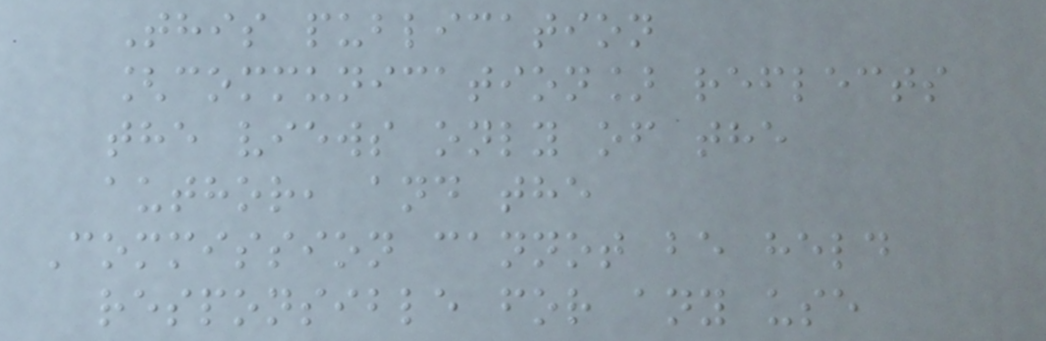This publication
[communication] reflects
the views only of the
author, and the
Commission cannot be held
responsible for any use
